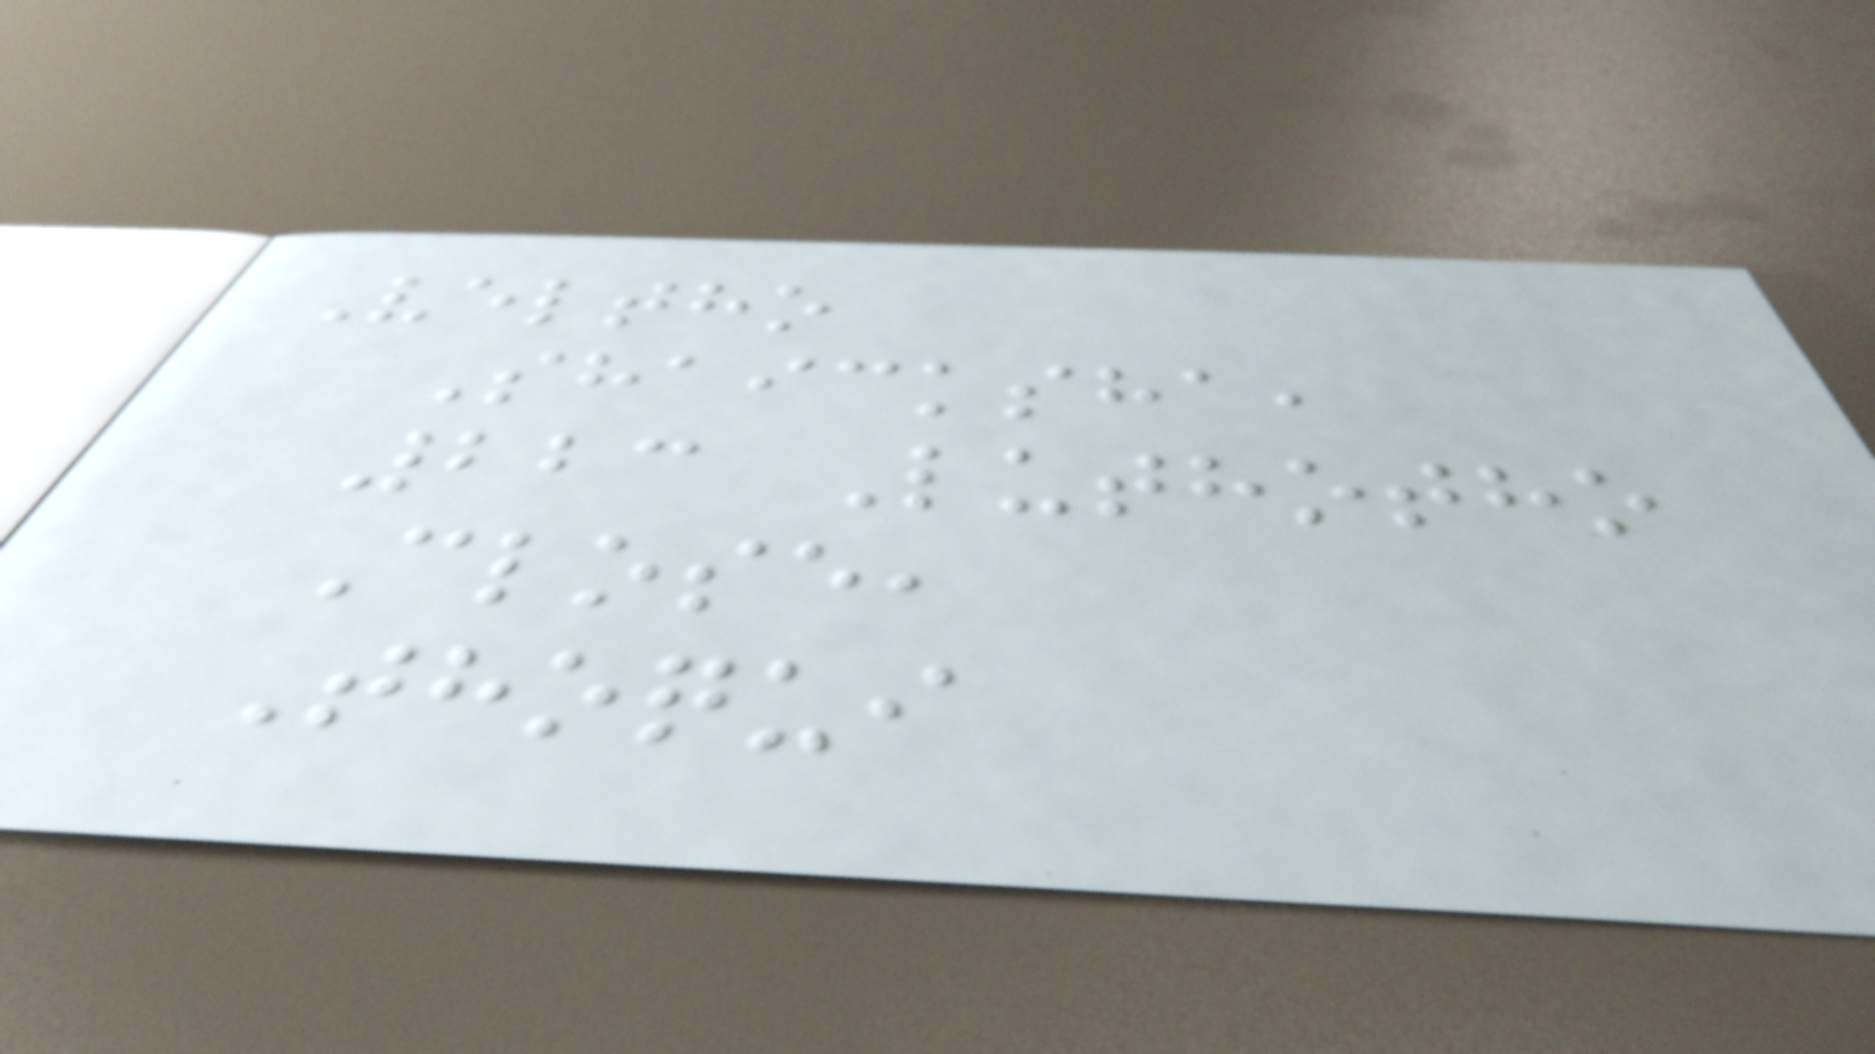Veltho
Shaicksha,
223 Luthotho
Close,
Thoqui
